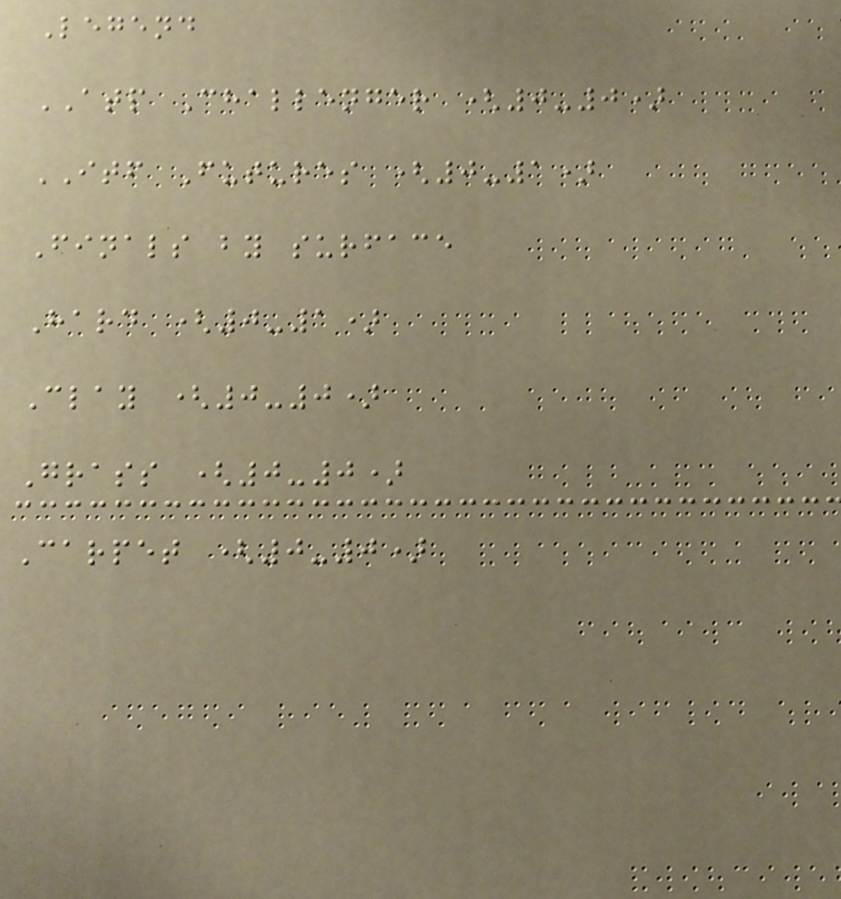Legend
ATP Challenger (0-0)
ITF Futures (0-1)
Finals by surface
Hard (0-1)
Clay (0-0)
Grass (0-0)
Carpet (0-0)
